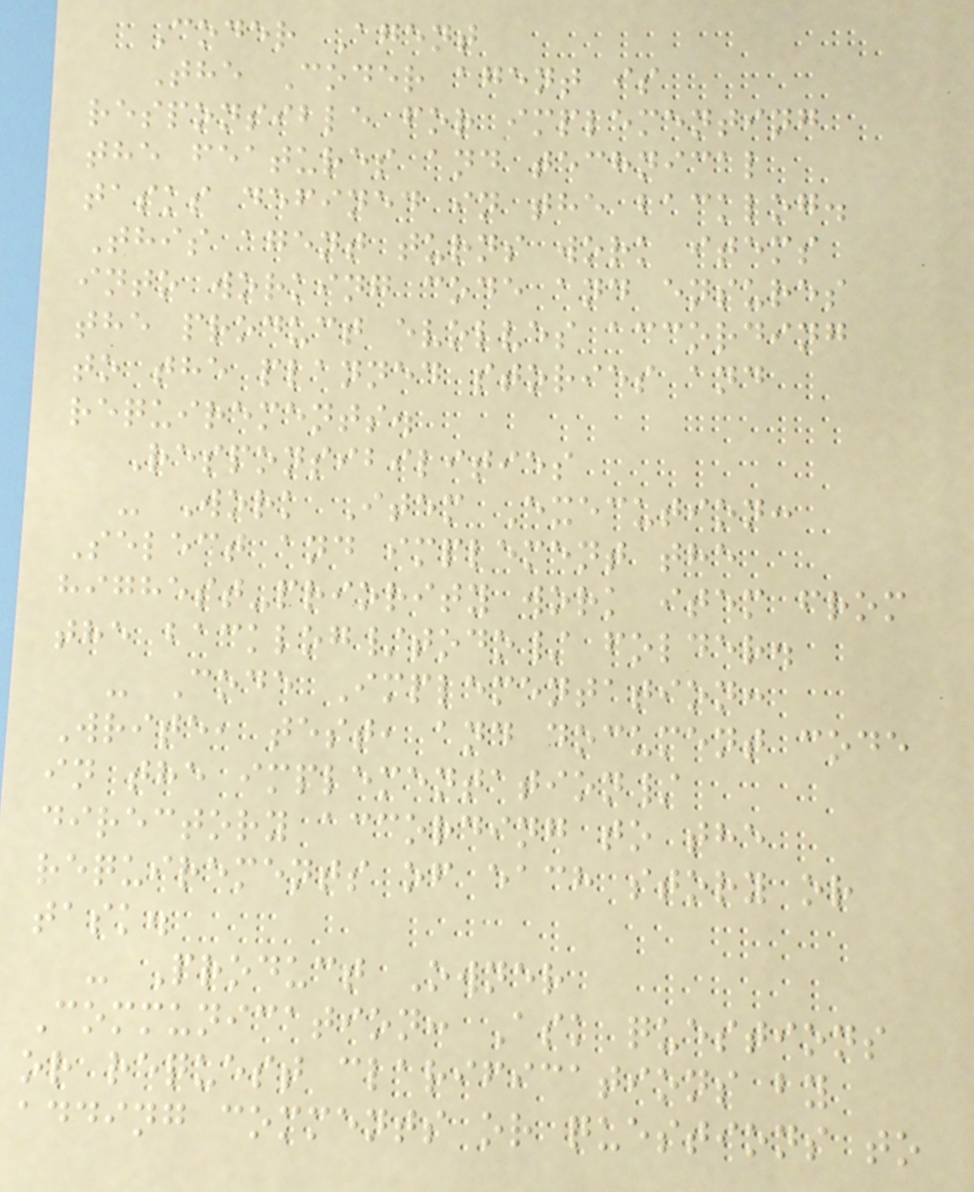Coder Agent
The Coder agent is
responsible for implementing
the features and technical
tasks defined in the backlog.
This agent turns work items
into working code and ensures
the product evolves according
to the planned stories and
requirements.
Responsibilities
- Work Item Execution:
Select and implement the
highest-priority work item from
the backlog/todo/ folder.
- Code Implementation:
Write, test, and document code
in the implementation/
directory according to the
requirements of each story or
task.
- Product Owner
Communication: Ask questions
or request clarifications by
adding comments or questions to
